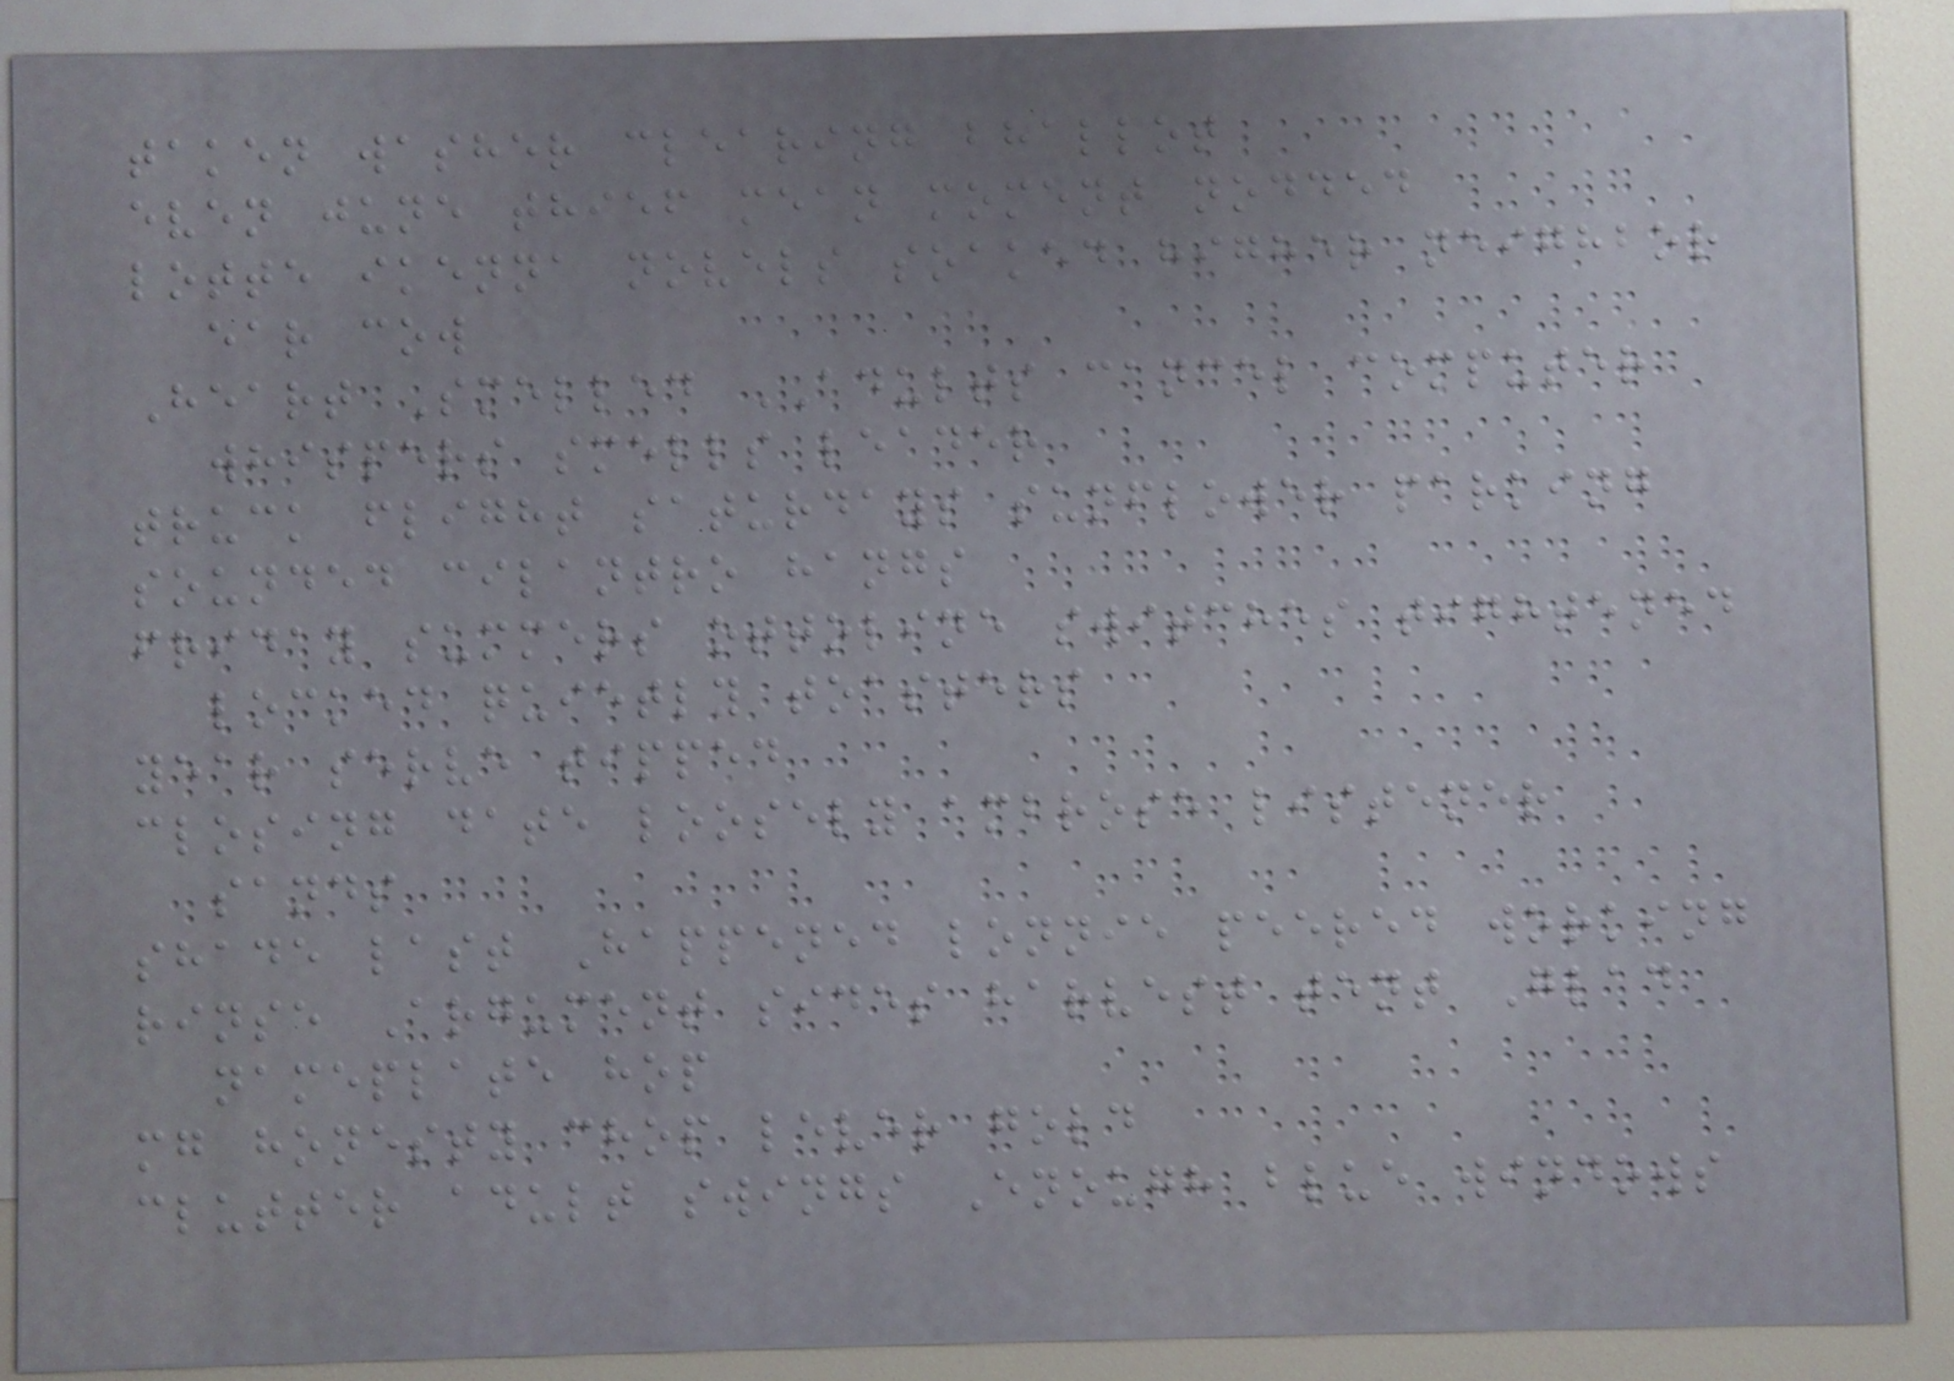taken washer clearing bhallot
even june thief mean moment nodded
lotte ikenna novels soaked higher neighbor
ear cow
Heart Smelled ADULTS cancel computer
whispers smells leader
truck flight saturdays sunflower parking
sounded cilantro hangs
friday summers ottoline switches tightened
locked quietly toasters
year serve tipped
closing date loosely ambrose listener
sands
shade last Happened lonnie peered working
rinse Argument sides harvest tent Glad
nameplate hop
mg honesty chop lever gold
clutter adult swings Enough blue windows
